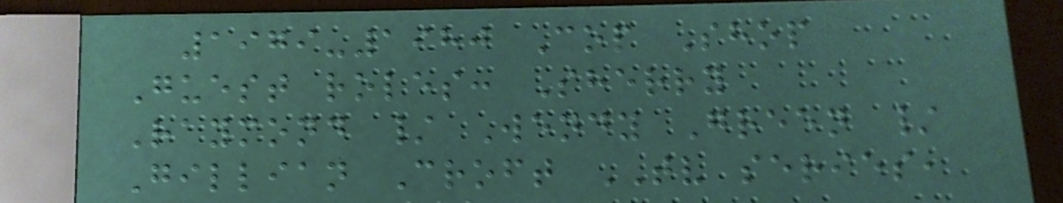1979-1980 Cop Shop
Guest roles: Sherry
Raymond / Wendy Green /
Gillian Croft TV series,
